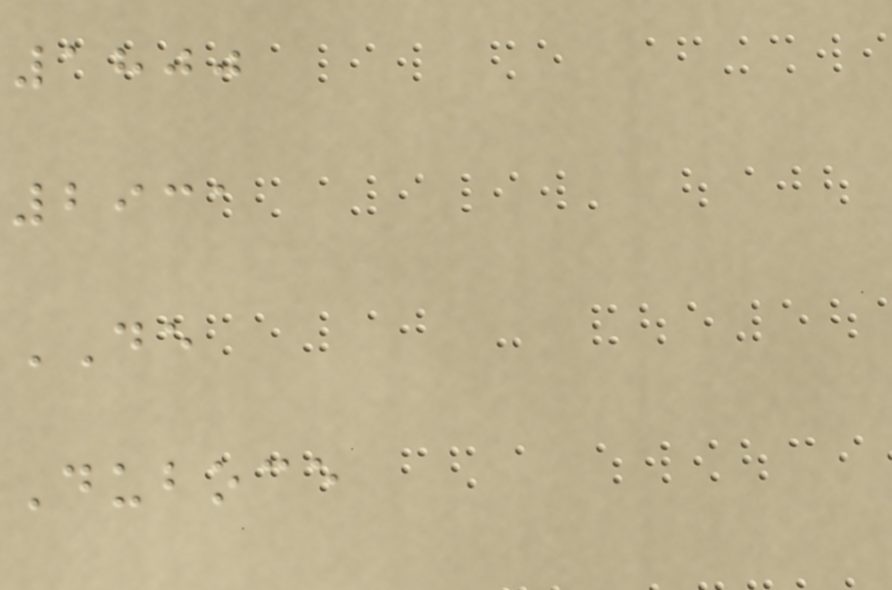1800
2931
DE
Duboce
